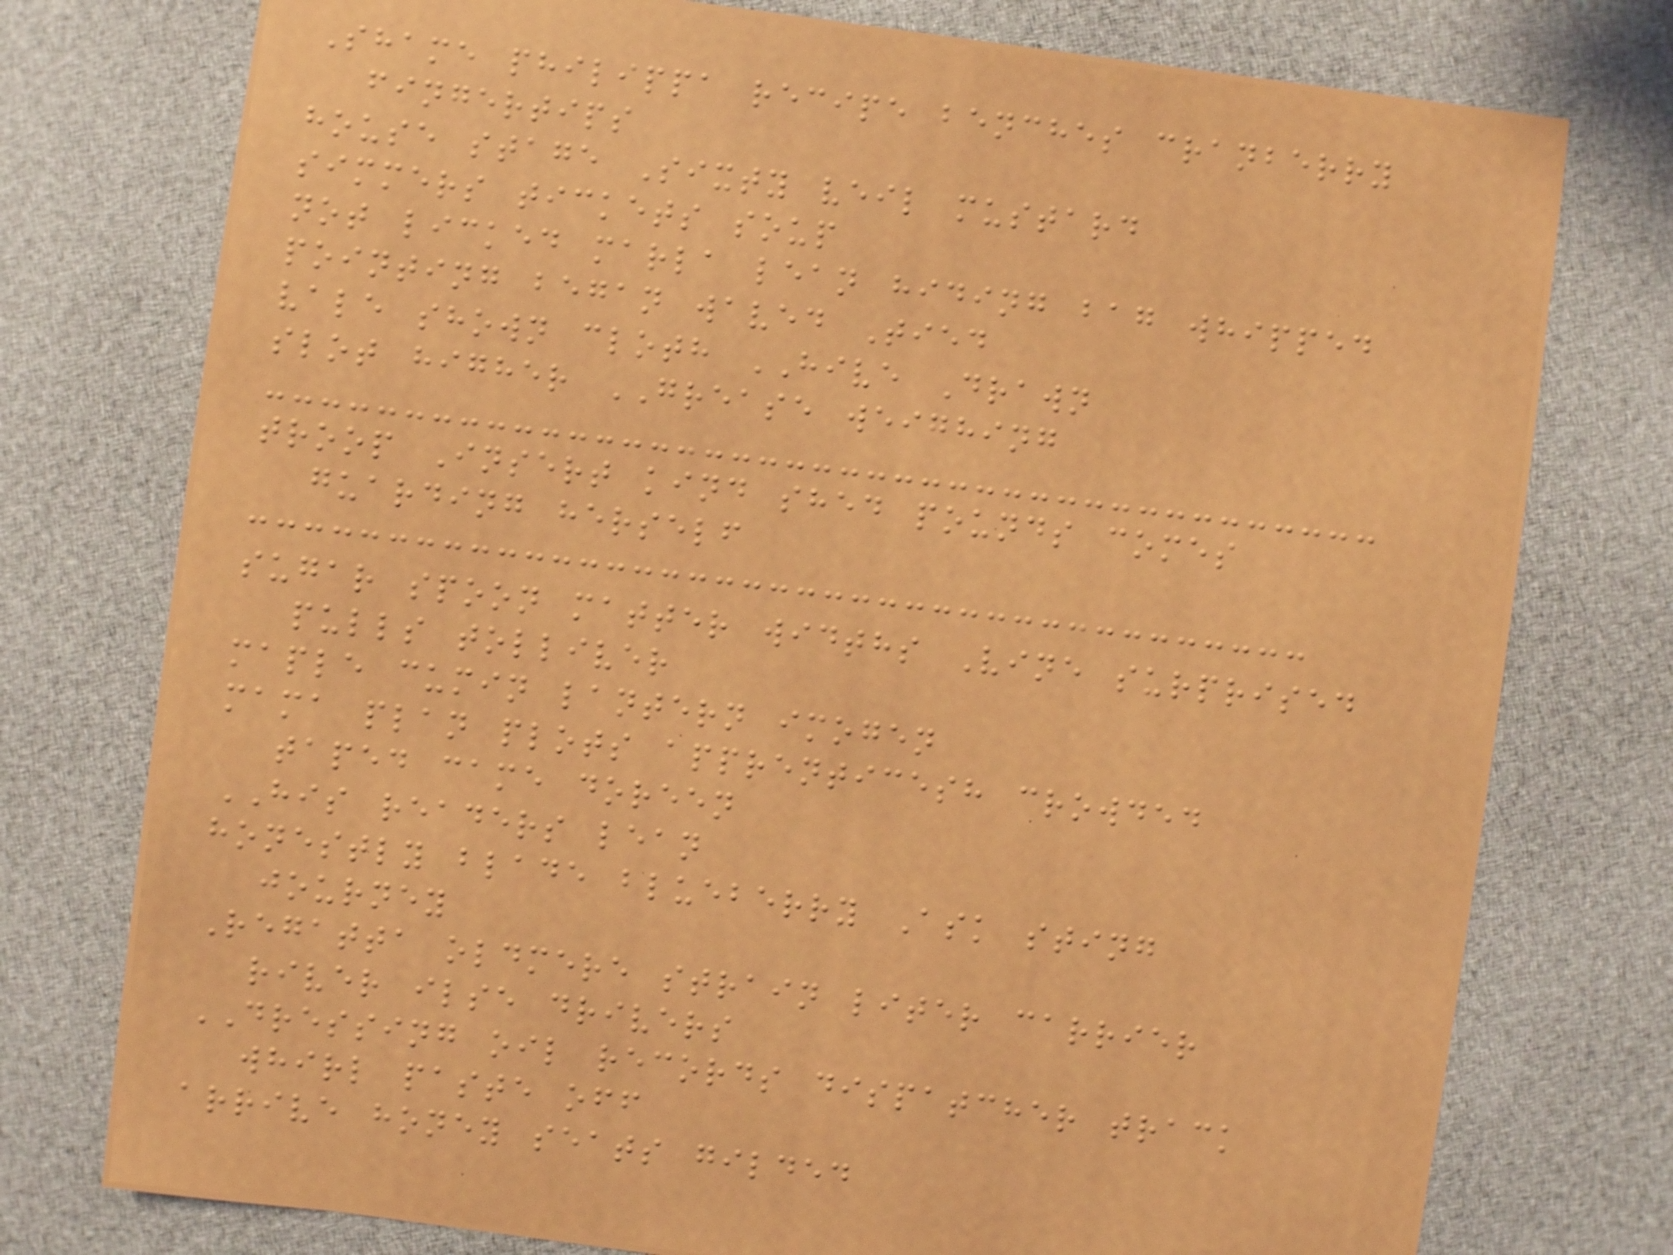Shame philippa recipe benches cranberry
fingertips
house stage Sixty veil mustard
simmers tickets soup
not licked marla lean hiding bag whipped
pointing began waved Tied
vale shown cloth HIVE Drawn
slot higher GREASE weighing
troop Insert kind shed pounds comes
guarding herself
sugar spoon matter widths Vine surprised
pulls tolliver
maple cumin lantern imogen
mama plan plots apprenticesh crowded
taped came doreen
HIS readers lean
honestly blade blueberry Ask sting
journey
Regatta oldmere strain liter carrier
river ilse drivers
DRESSING oil records dispatcher track
whirl paste off
arrive honey seats gilded
